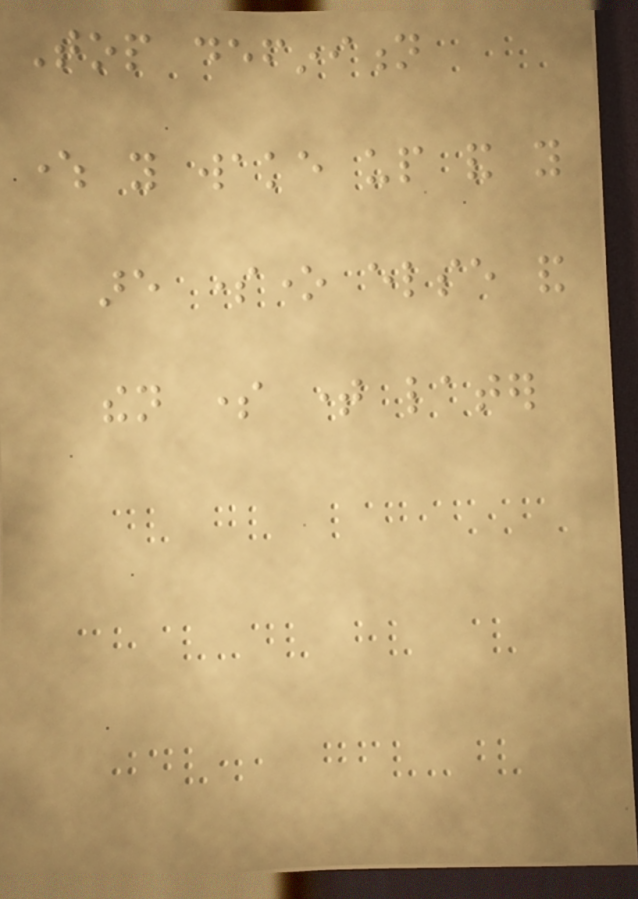Top definition
where you wake up and you
are someone else and
then some time later
